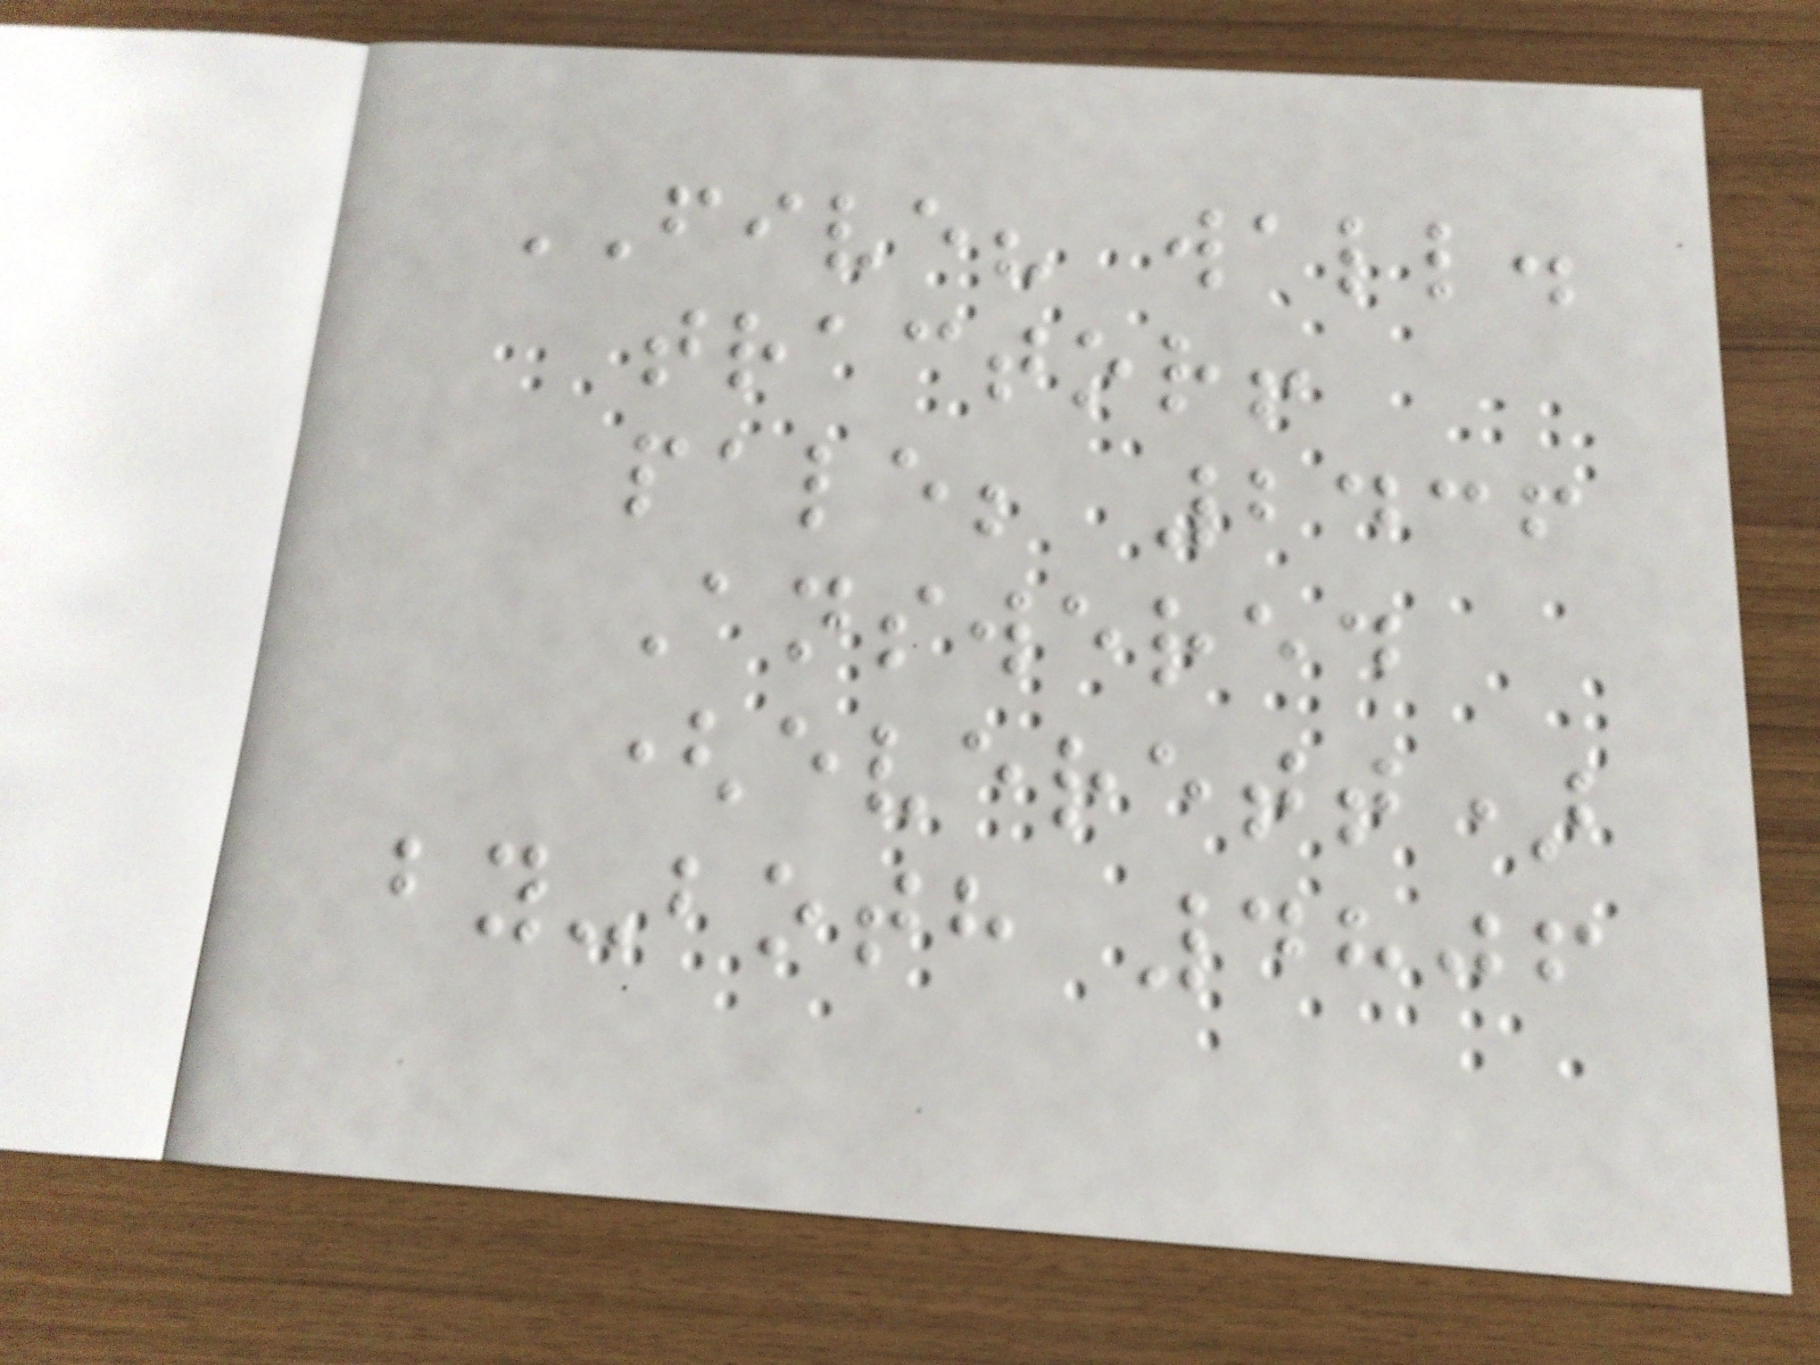FIVE? wall.
tractor!
pale; 2436
Answered
(everett)
by-both 4806
